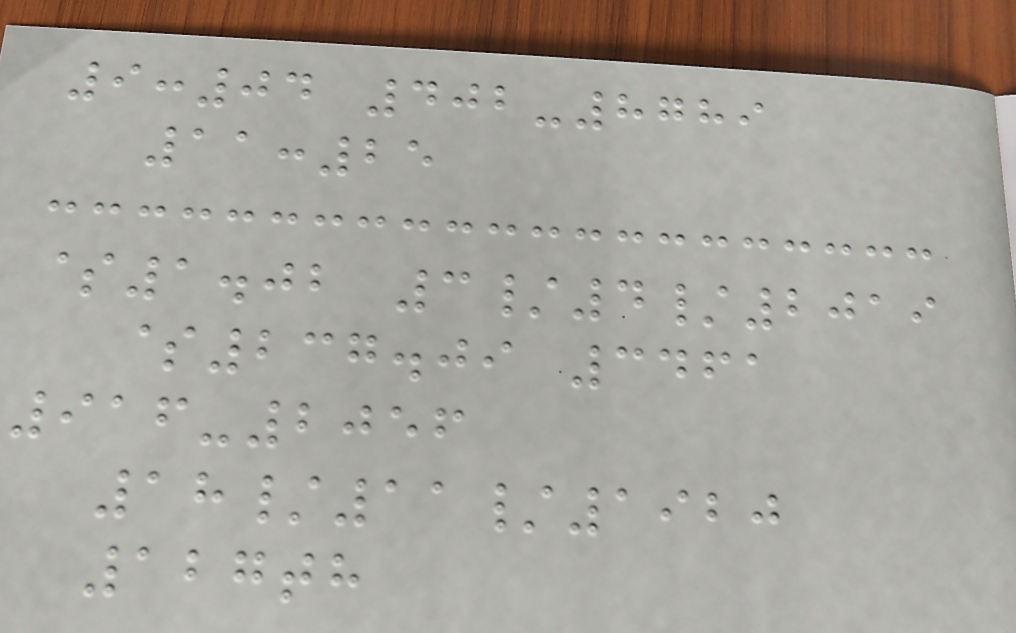9:04 402-8789
11:25
$1.02 3/4/2019
$237.09 3461
916-2056
18/11/1920
127th
